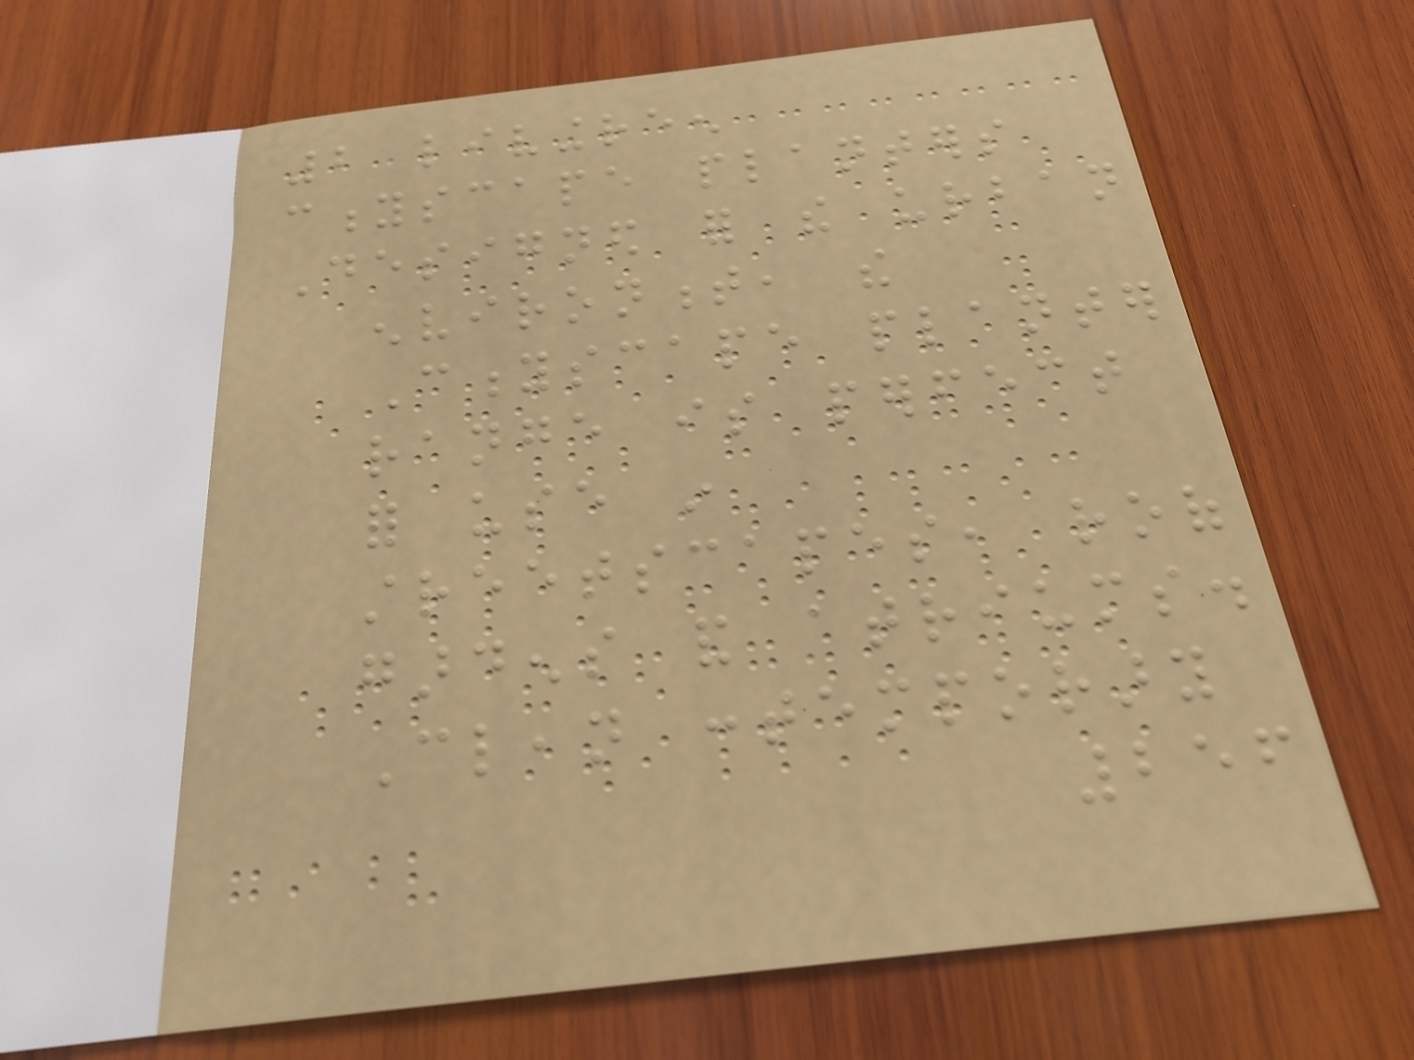2 livingreen
cityscape planters
Designed for the urban
environment, the
Cityscape planter
range is perfect
for use in
streetscapes, roof
gardens and atriums.
Clean contemporary
256
